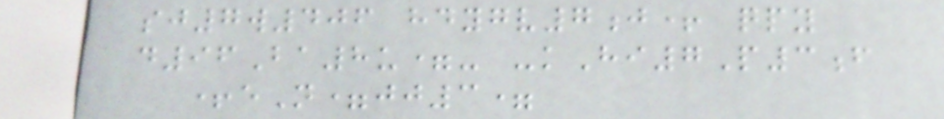sj7w406 hdygv7j+ qpy
d96Ba8u=- -kHi7P3f
+eN=jj3=
